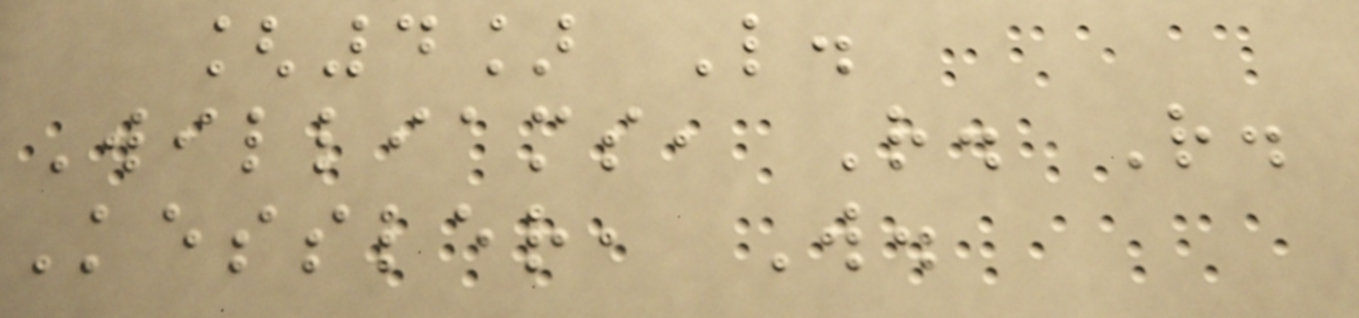[4] L.
Williams, R. R.
Kessler, W.
